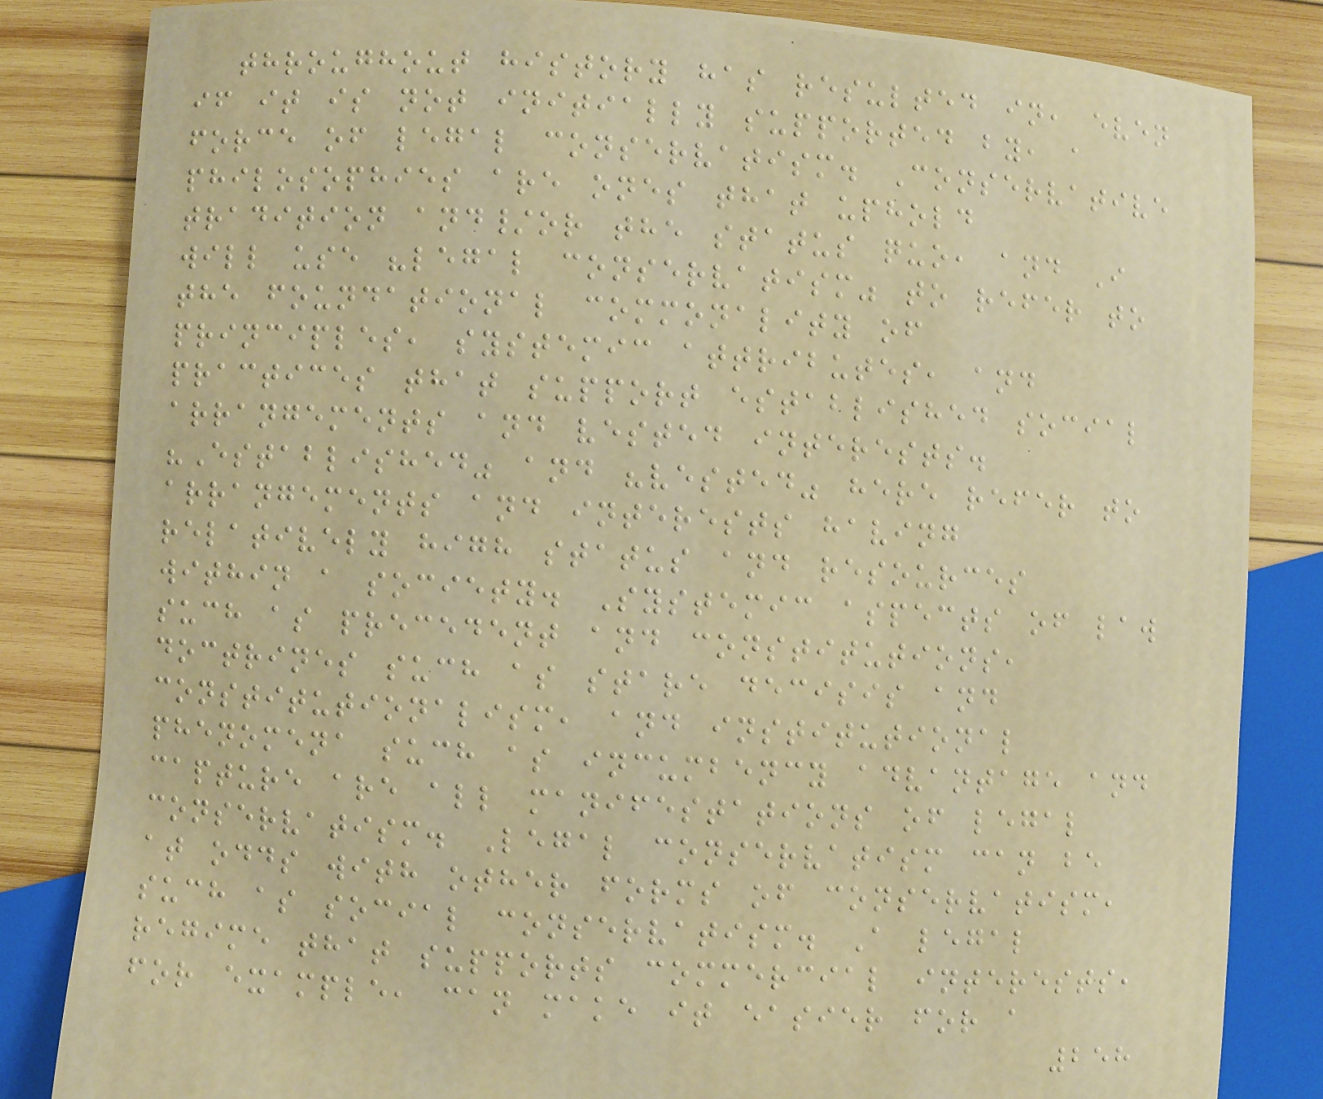throughout history has resulted in, even
if it is not initially supported by, a
force of legal conservatism. Conservative
philosophies are ones that uphold
tradition and/or the status quo, and I
will use "legal conservatism" to refer to
the foundational commonality of
principles, systemic attributes, and
practices that support established social
arrangements and vested interests.
"Established" and "vested" here refer to
arrangements and interests having
relatively high status and resources
within a society. Systemic aspects of law
such as precedent and constitutions,
doctrines such as stare decisis and
constitutionalism, and institutional
phenomena such as incumbency advantage and
capture are all manifestations of legal
conservatism. Legal conservatism can be
at odds with other forms of conservatism,
such as social conservatism. A legal
regime that supports commercial interests,
for example, can make it easier for a
258
